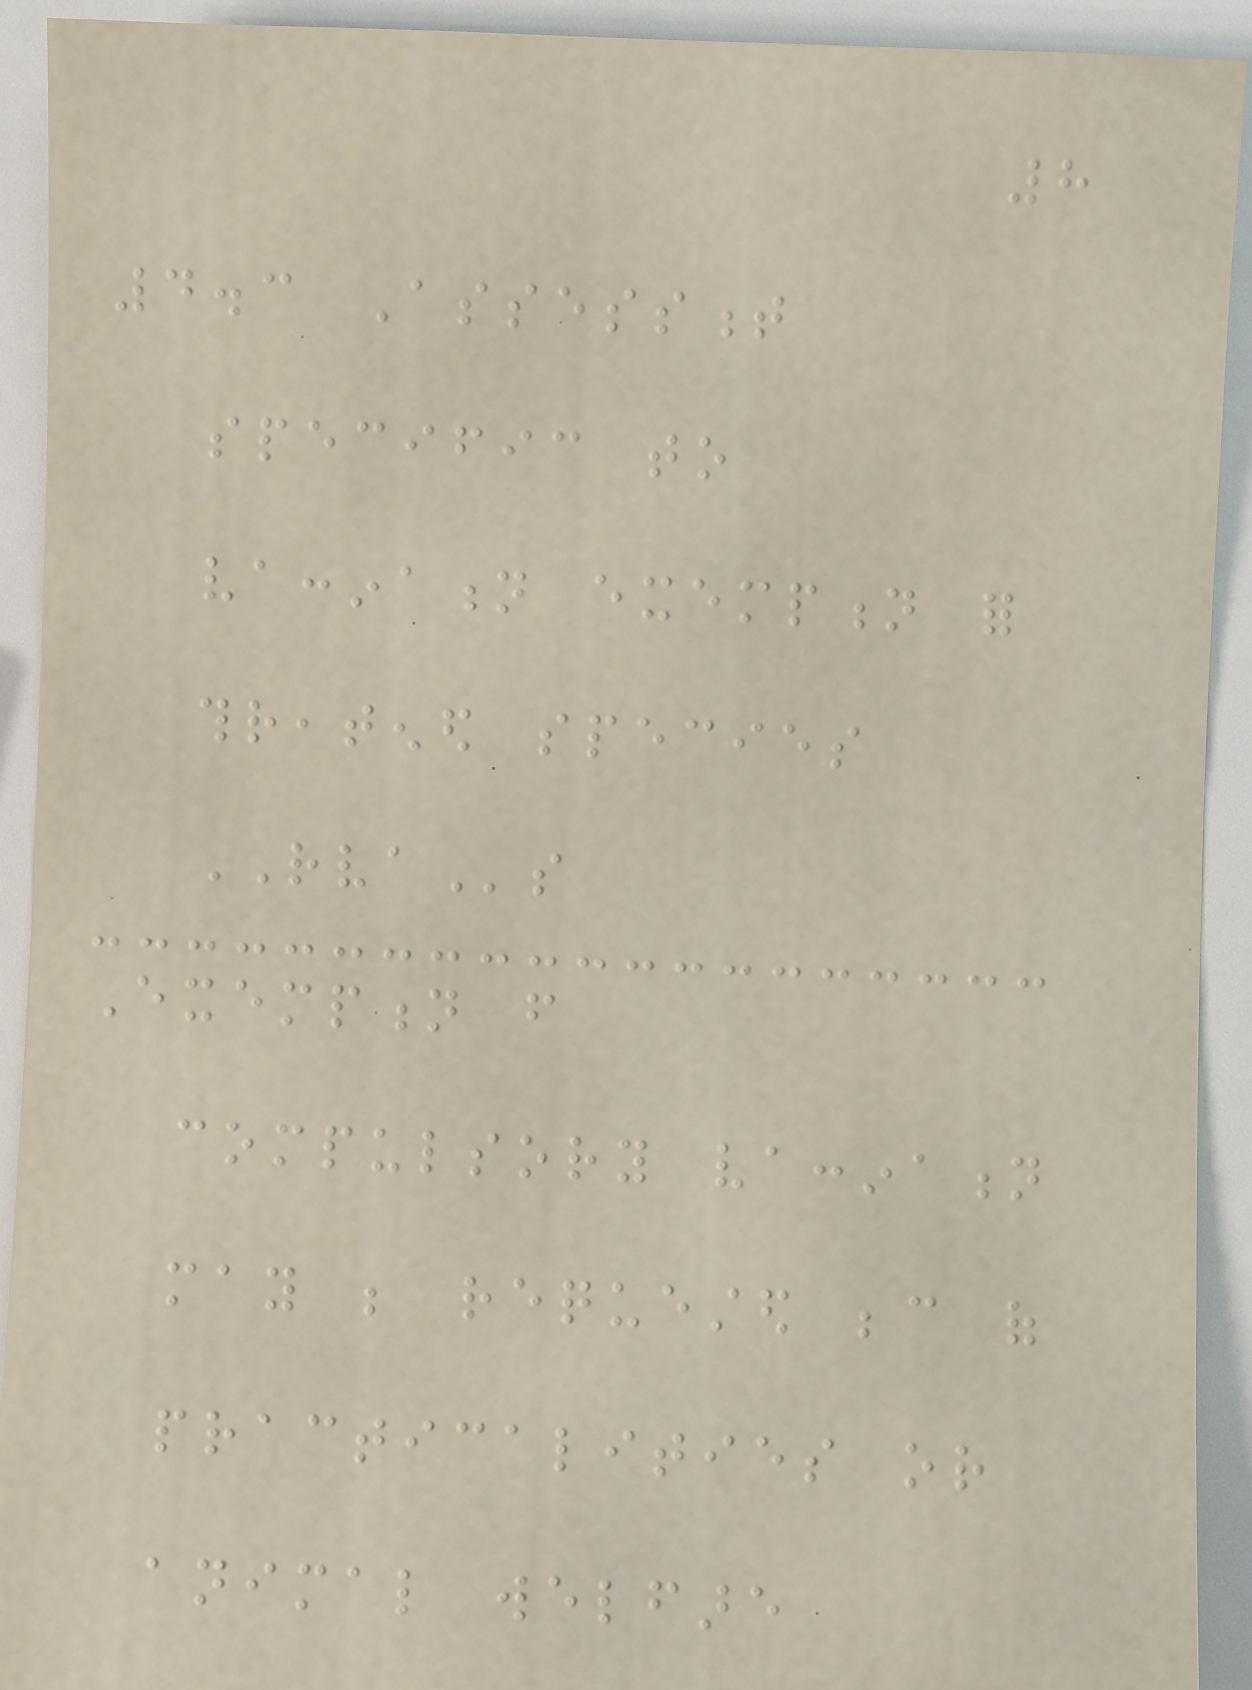8
4.3 Assessment
specific to
vaccination exemption for
threatened species
RVAs
Exemption from
compulsory vaccination
may be requested because of
practicalities or
animal welfare
